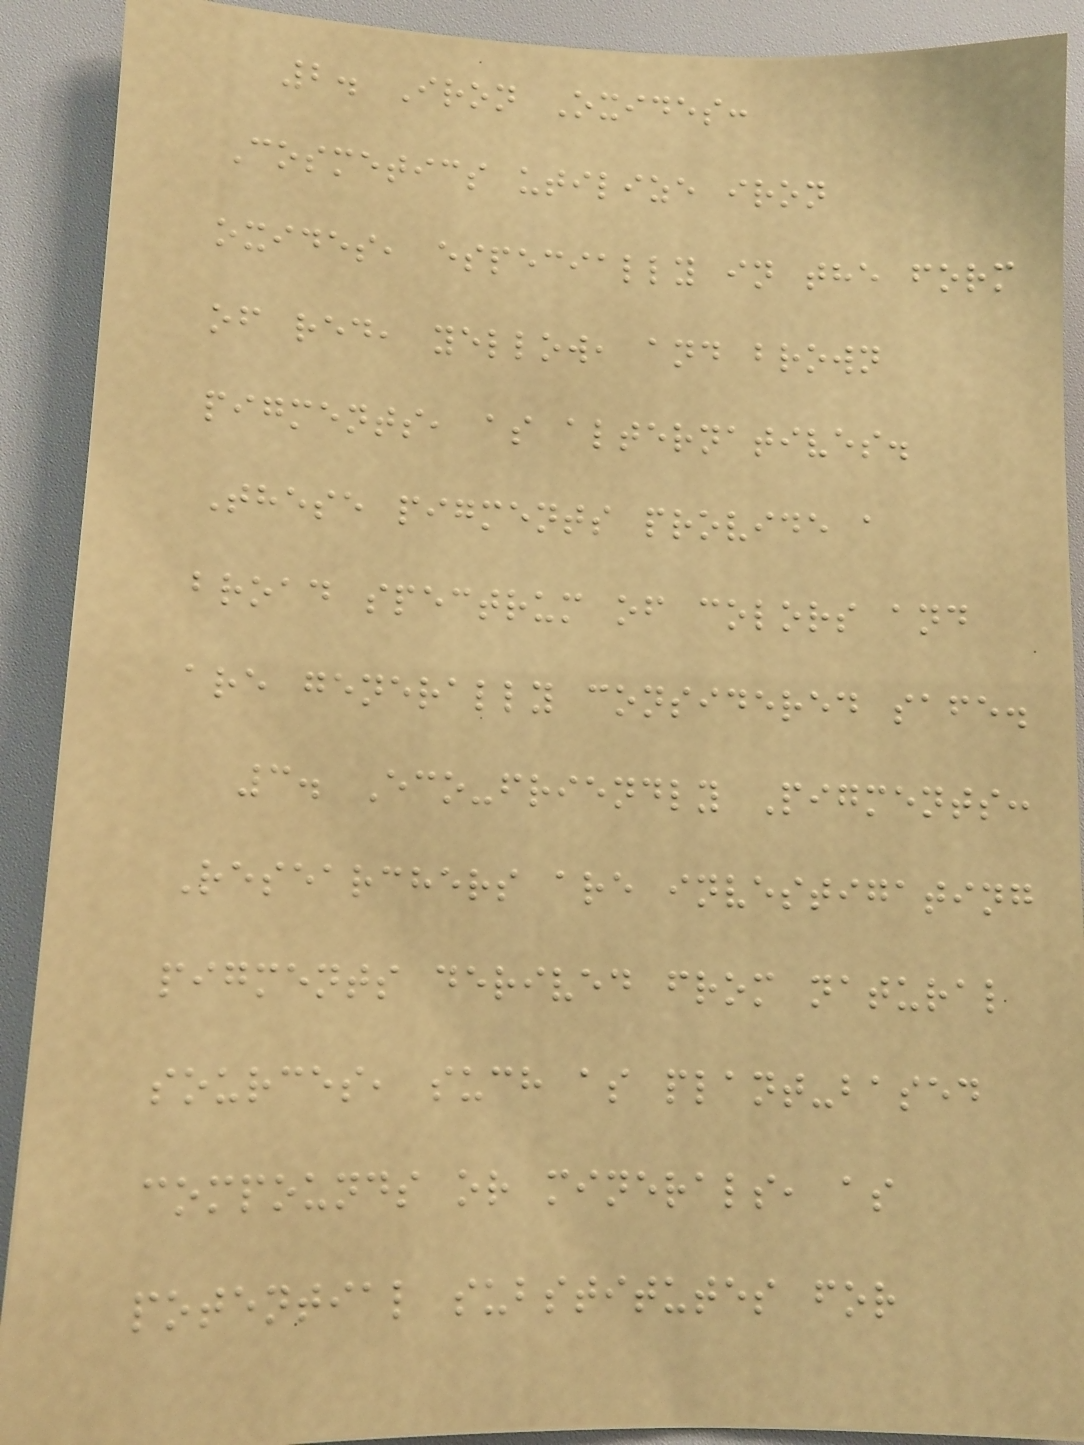2. Iron Oxides:
Cosmetics utilize iron
oxides, especially in the form
of red, yellow, and brown
pigments, as alternatives.
These pigments provide a
broad spectrum of colors and
are generally considered safe.
3. Eco-friendly Pigments:
Researchers are investigating
pigments derived from natural
sources, such as plant-based
compounds or minerals, as
potential substitutes for
